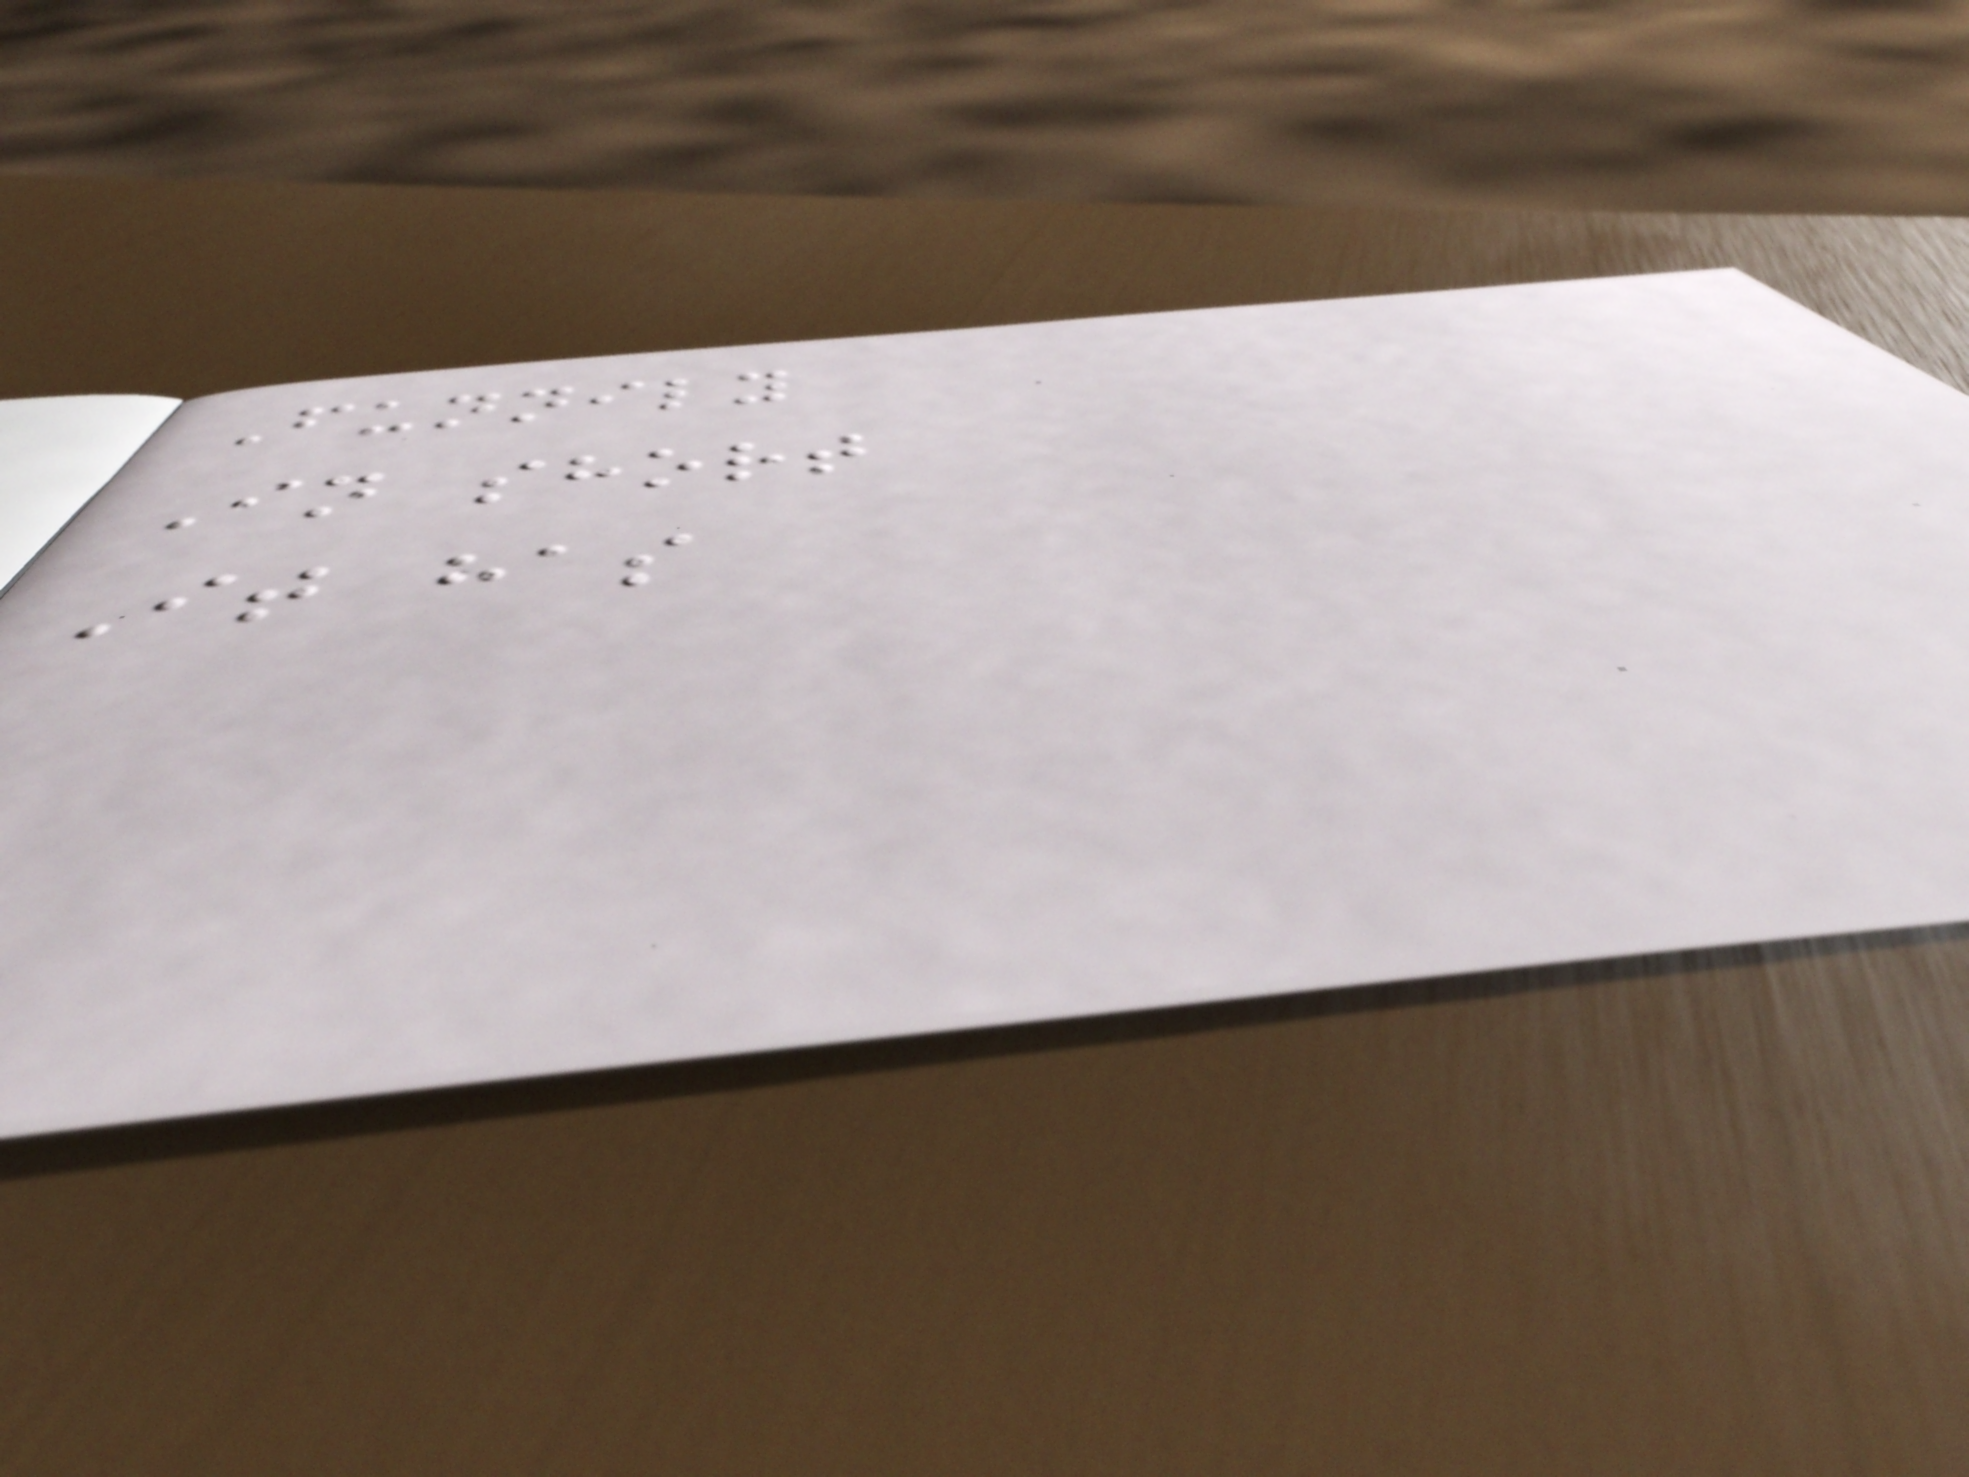Funnily
In short
It has
